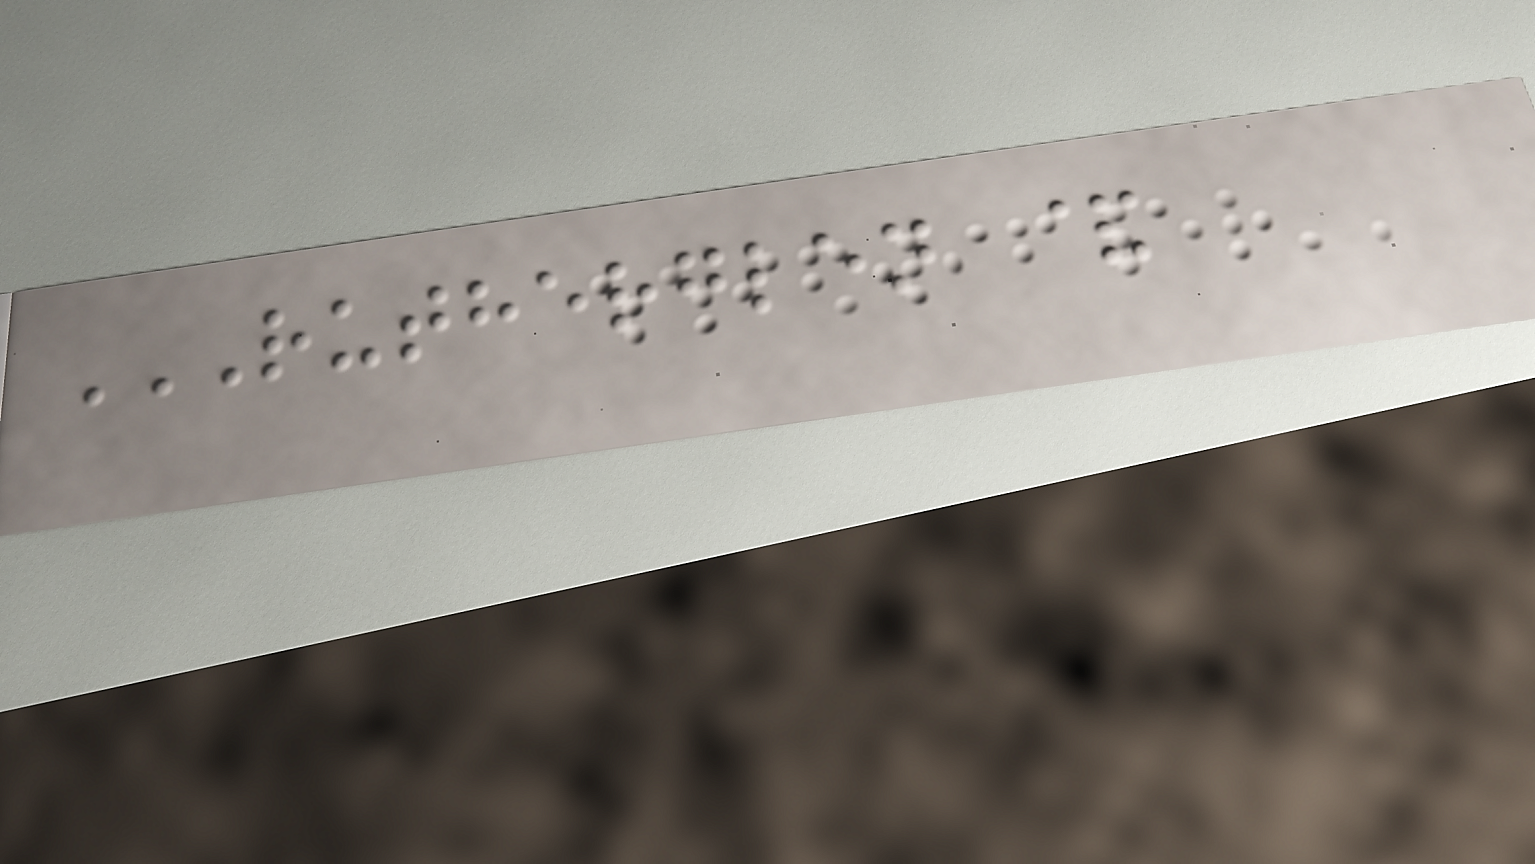RUTHERGLEN &
